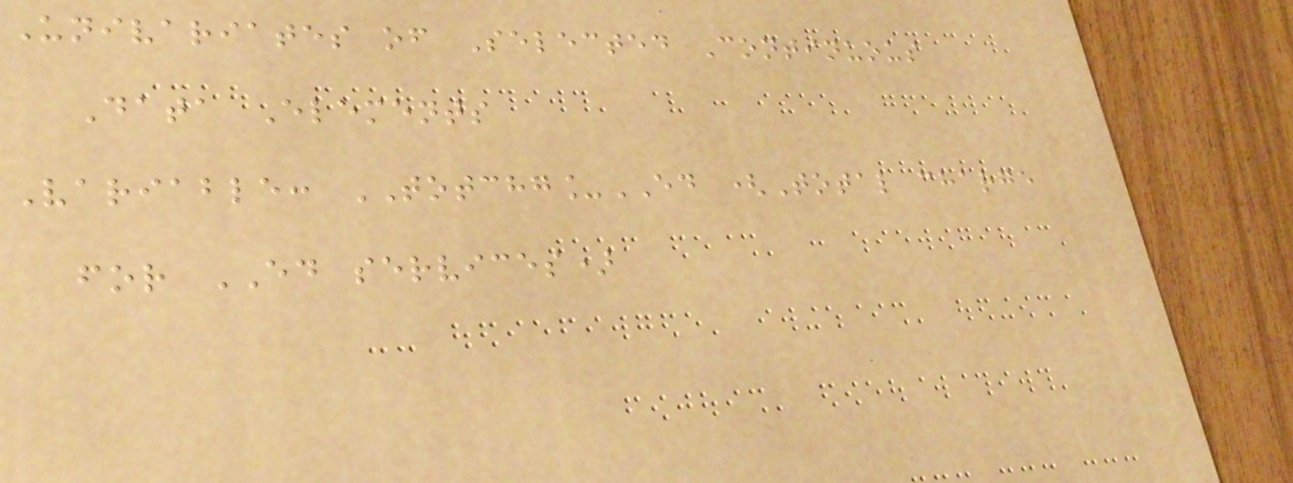Univariates of Selected Continuous
Data Elements
Variable: TOTCHG_ED (Total charge
for ED services)
